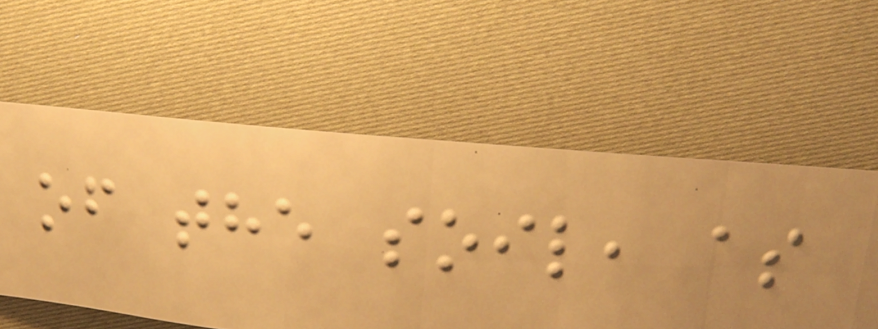of the soil, as
